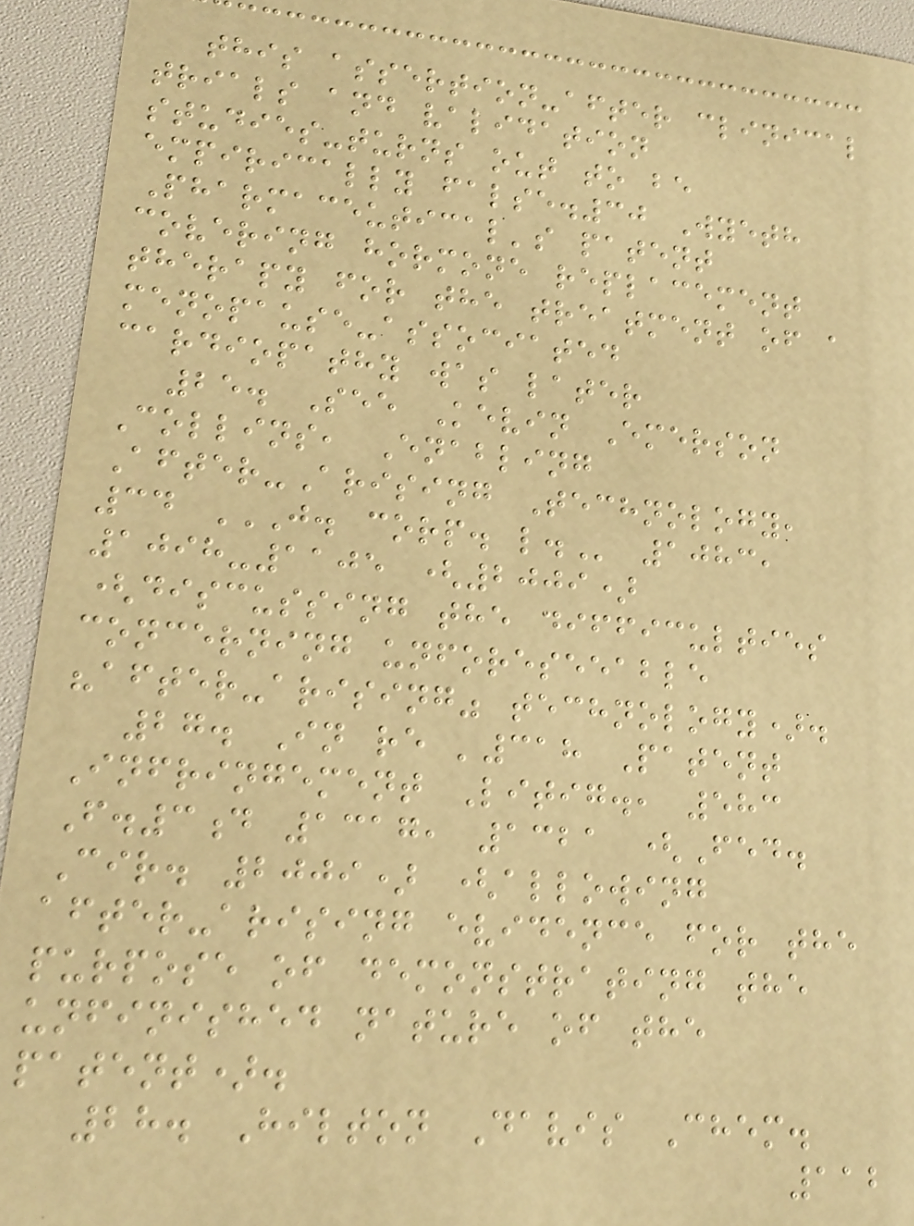this assertion-after clinical
trials and validation
studies-turns out to be
empirically false.30 Wyeth
Pharmaceutical's patent
covering hormone replacement
therapy for the treatment of a
menopause-associated
cardiopathy was later
25. See Kevin Emerson
Collins, Enabling
After-Arising Technology,
34 J. CORP. L. 1083,
1098-1105 (2009)
(discussing the difficulties
concerning unforeseeable
"after-arising" technology).
27. In re '318 Patent
Infringement Litig., 583
F.3d 1317, 1321 (Fed.
Cir. 2009) (allowing
after-arising evidence for the
purpose of demonstrating the
unfinished nature of the
patent).
28. Hilton Davis Chem.
112
